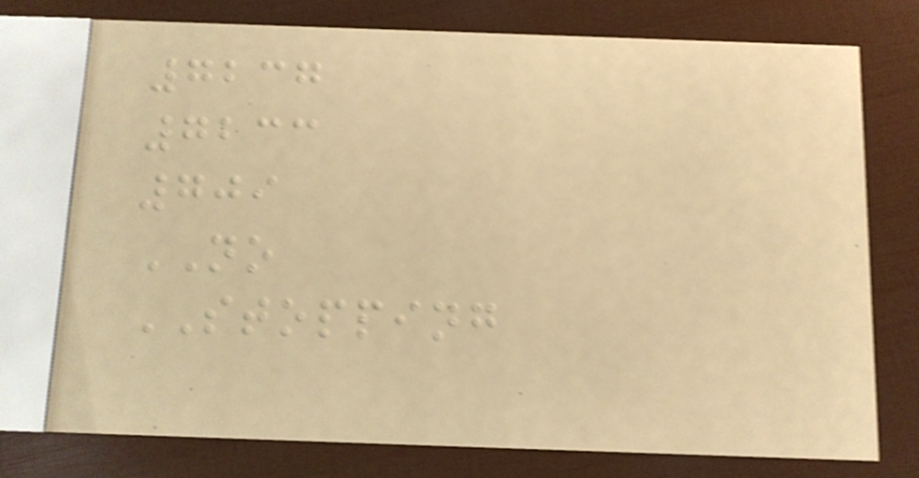7237
7233
709
NO
STOPPING
